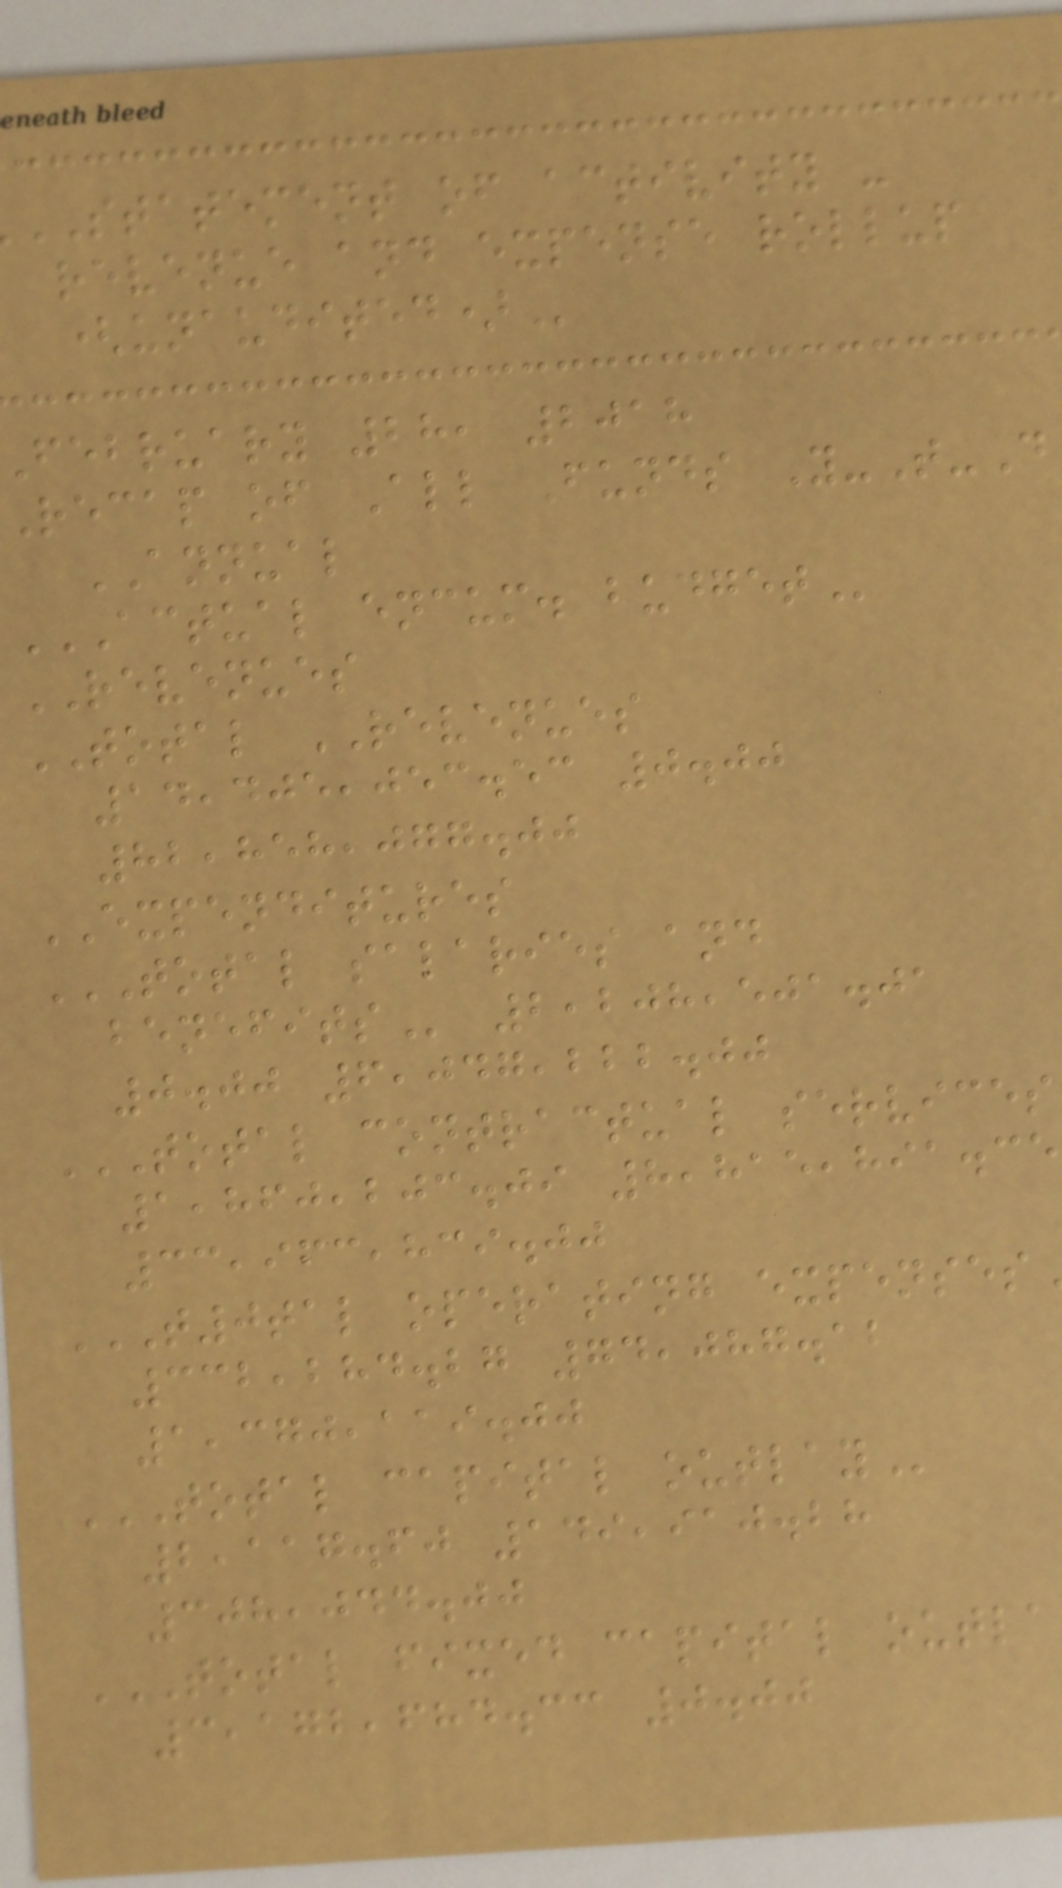STATEMENT of activity -
revenue and expense rollup
february 28, 2018
Recap of All Funds Y-T-D
ANNUAL
ACTUAL ENCUM. BUDGET
REVENUES
TOTAL REVENUES
14,405,053.53 0.00
82,858,077.00
EXPENDITURES
TOTAL SALARIES AND
2,208,501.01
0.00 6,047,222.00
1,860,203.09 8,815,891.35
33,963,839.00
332,284.27 74,087.12
1,370,119.00
TOTAL CAPITAL OUTLAY
2,117.60 149,910.28
308,044.00
3,172,684.33 0.00
